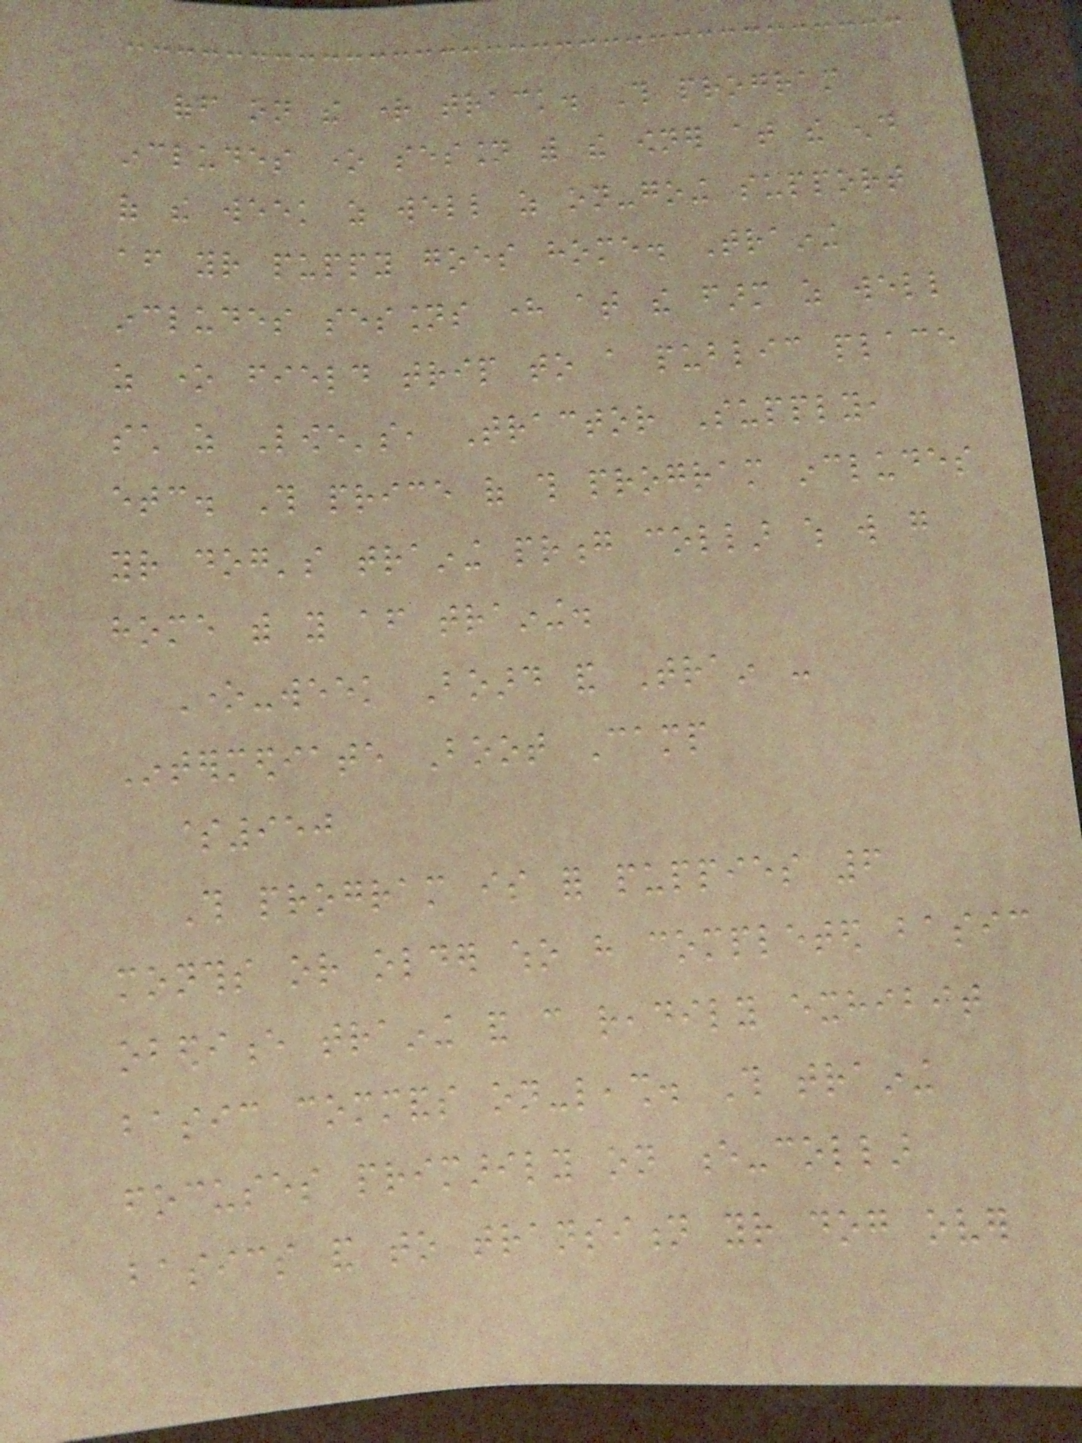off on the right track. This program
includes one session with the owner at the end
of the week as well as on-going support
after your puppy goes home. Training
includes sessions here at the farm as well
as one field trip to a public place
such as Lowe's, Tractor Supply,
etc. This price of this program includes
your dog's training prong collar which will go
home with you after training.
One-week Board and Train -
Intermediate Boot Camp
$950
This program is for puppies 6
months or older who have completed basic
obedience training and can readily exhibit
basic commands on-leash. This training
focuses primarily on e-collar
basics and to transition your dog over
